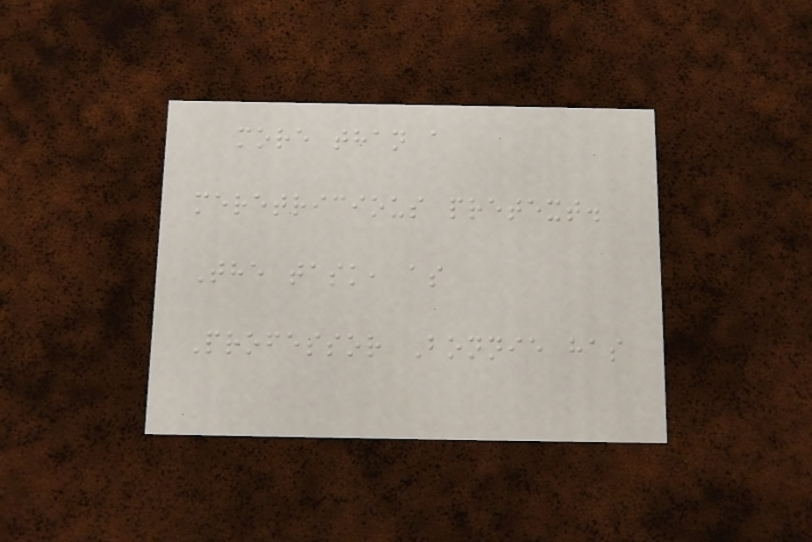more than a
meretricious pretext.
The task, as
Professor Bonnie has
